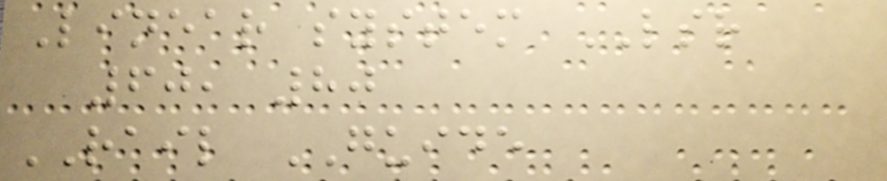Linear system LSR
60, 80
RAIL GUIDE
